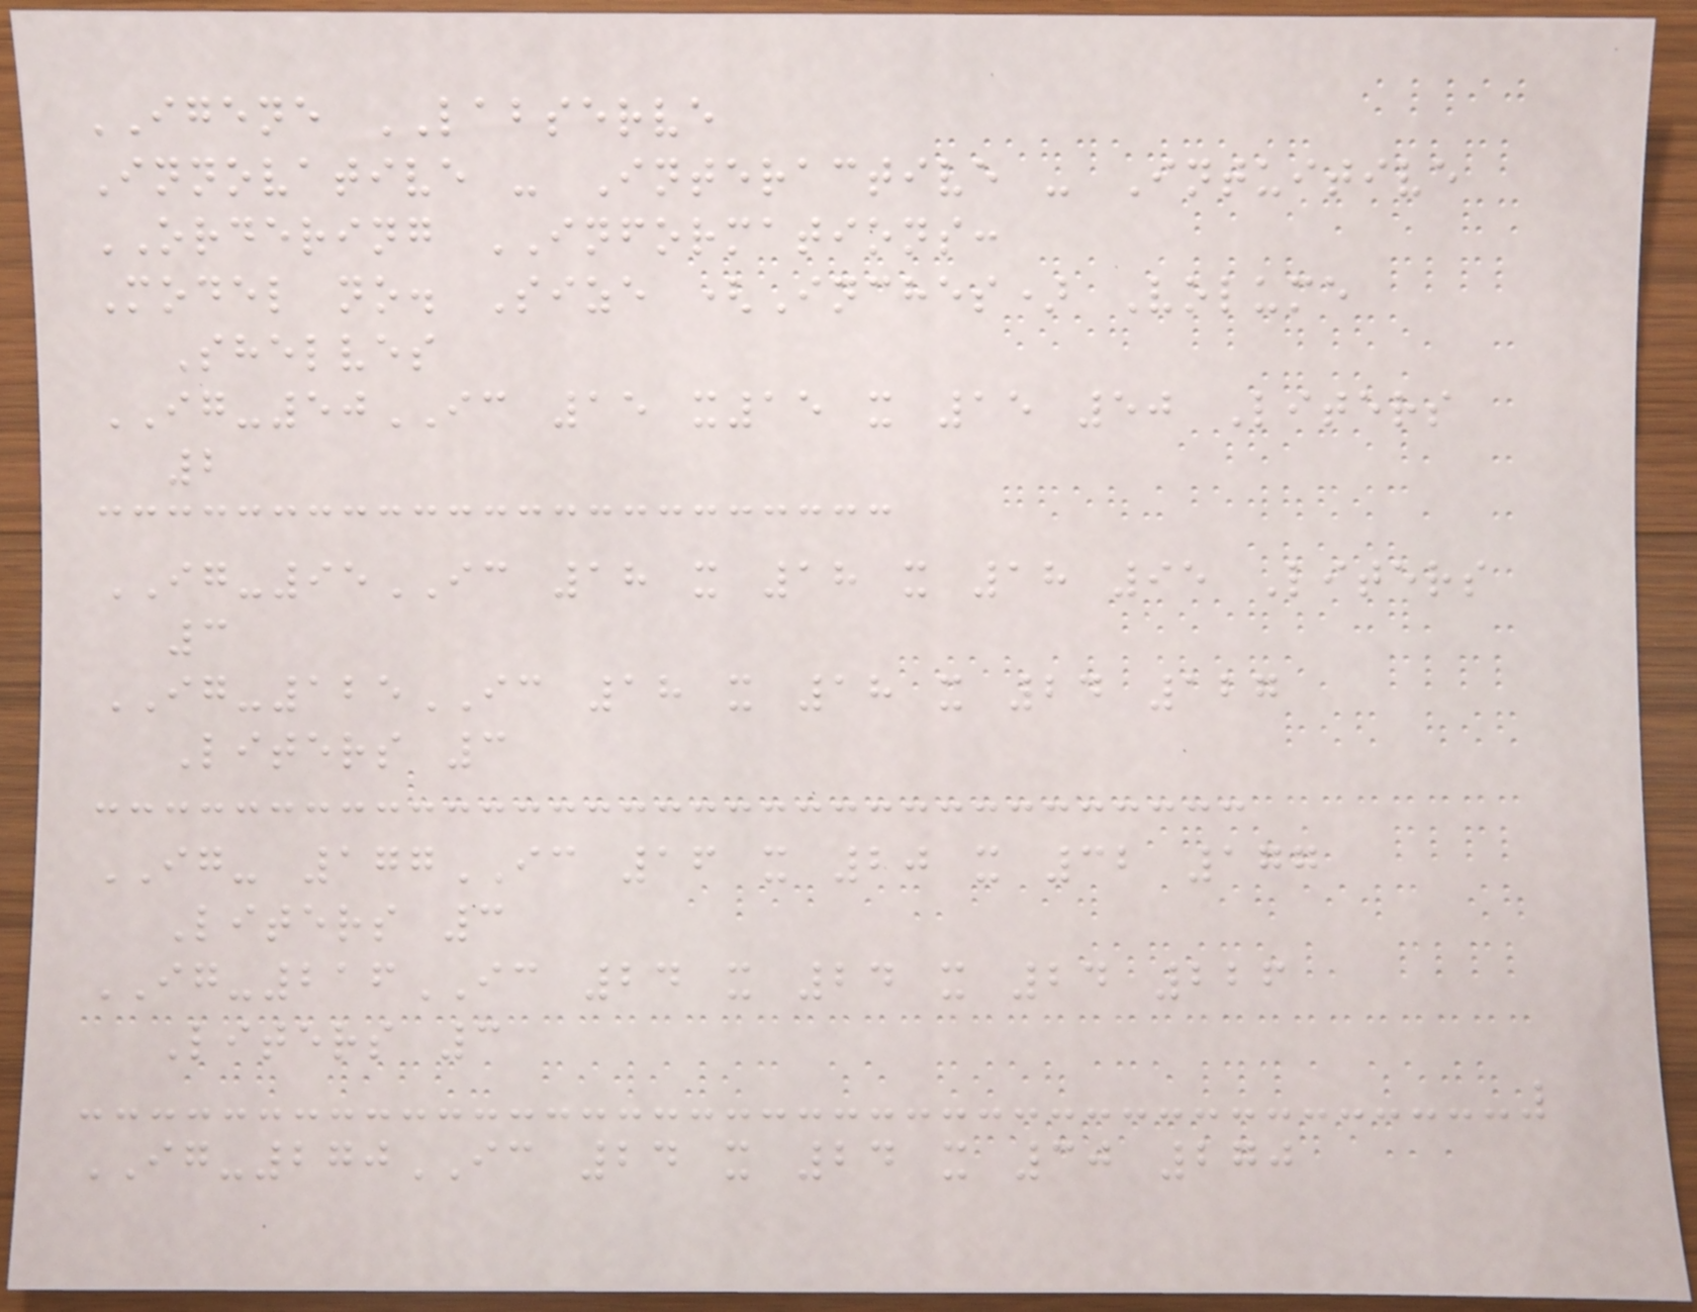IGENE LABSERVE
Innovative - Interactive - Intuitive
ORDERING INFORMATIONS:
Model no. Size (Inches) Volume
Shelves
IG-50IC 15 x15 x 15 50 Liters
2
IG-95IC 18 x 18 x 18 95 Liters
3
IG-125IC 18 x 18 x 24 127
Liters 3
IG- 177IC 16 x 20 x 32 177
Liters 3
IG-216IC 24 x 24 x 24 226
Liters 3
IG-270IC 24 x 24 x 30 270
